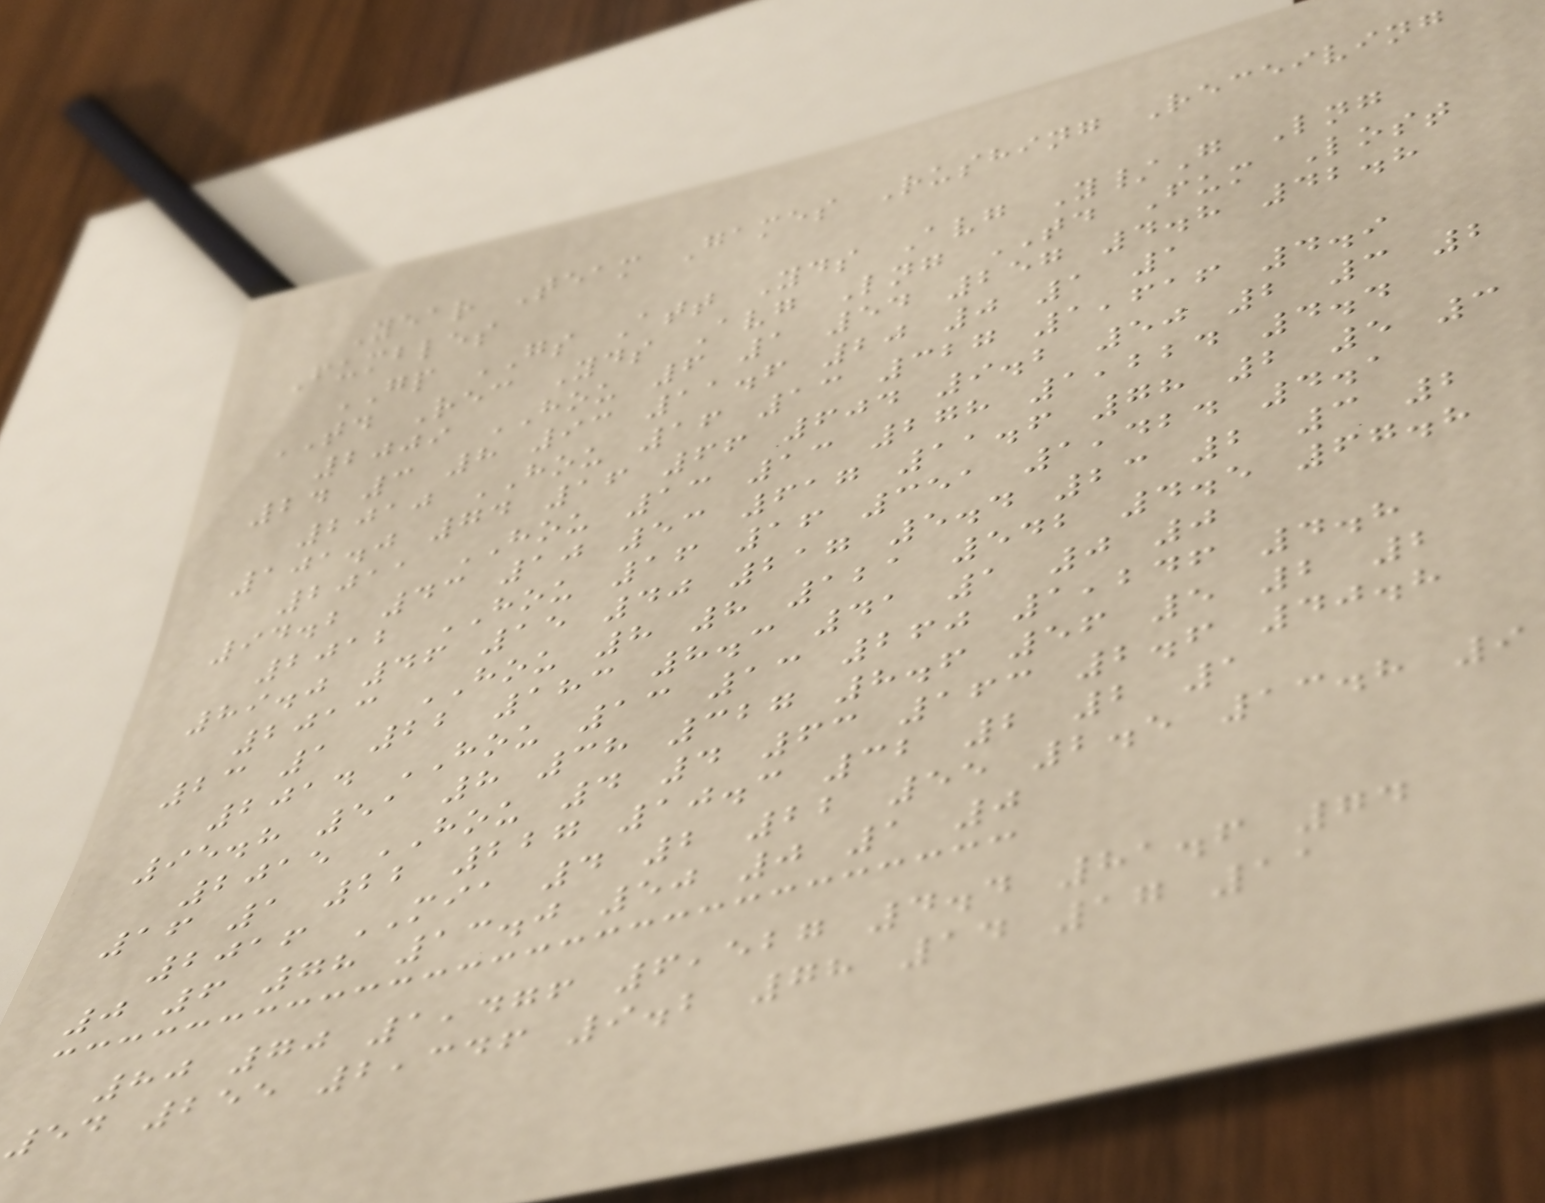Year Team Games Rushing Receiving
Fumbles
GP GS Att Yds Avg Y/G Lng
TD Rec Yds Avg Lng TD Fum Lost
2009 HOU 6 1 54 257 4.8 42.8
24 3 8 93 11.6 20 0 1 1
2010 HOU 16 13 327 1,616 4.9
101.0 74 16 66 604 9.2 50 2 3 2
2011 HOU 13 13 278 1,224 4.4
94.2 43 10 53 617 11.6 78 2 5 3
2012 HOU 16 16 351 1,424 4.1
89.0 46 15 40 217 5.4 23 2 3 2
2013 HOU 8 8 121 542 4.5 67.8
23 1 22 183 8.3 41 1 0 0
2014 HOU 13 13 260 1,246 4.8
95.8 51 8 38 327 8.6 56 5 2 2
2015 HOU 4 4 63 163 2.6 40.8
16 1 22 227 10.3 32 2 2 1
2016 MIA 4 2 22 55 2.5 13.8 9
0 6 78 13.0 50 0 1 0
80 70 1,476 6,527 4.4 81.6 74
54 255 2,346 9.2 78 14 17 11
